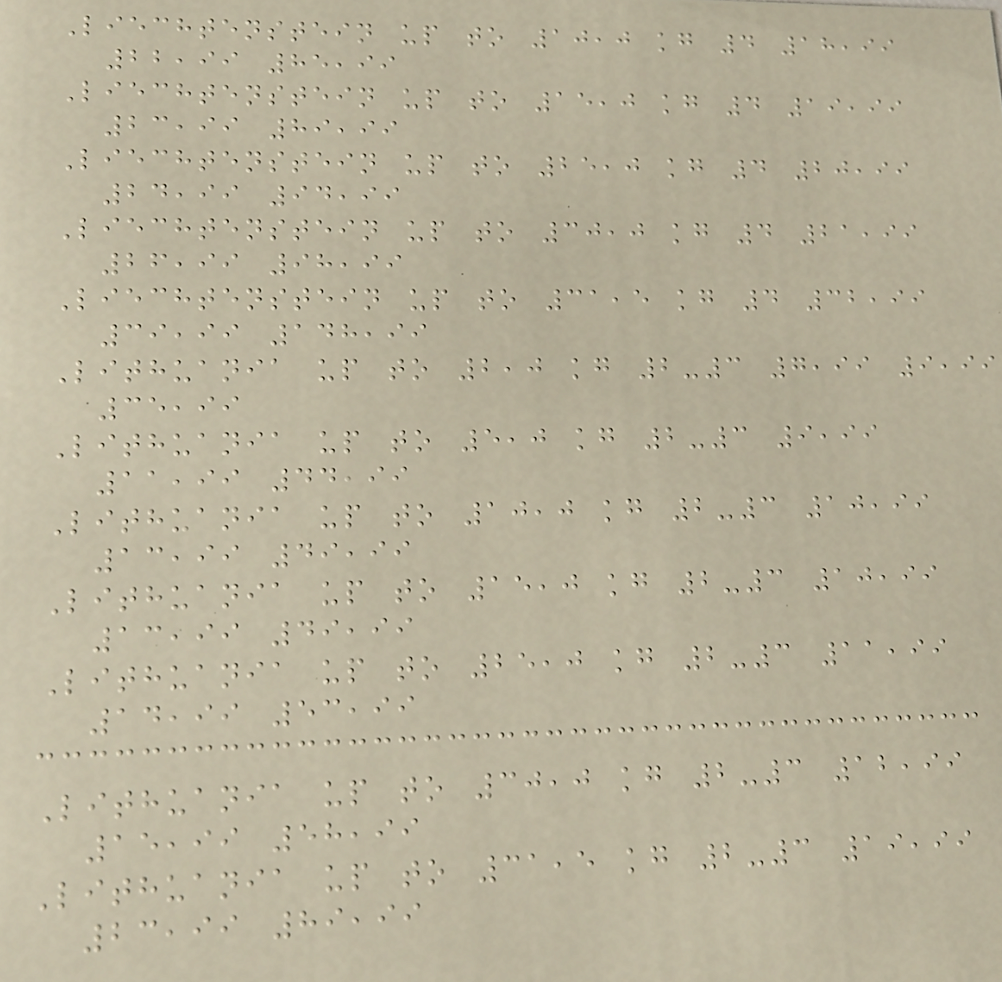Liechtenstein up to 10,0 kg 4 18,99
22,99 85,99
Liechtenstein up to 15,0 kg 4 19,99
23,99 89,99
Liechtenstein up to 25,0 kg 4 20,99
24,99 94,99
Liechtenstein up to 30,0 kg 4 21,99
26,99 98,99
Liechtenstein up to 31,5 kg 4 32,99
39,99 148,99
Lithuania up to 2,0 kg 2-3 7,99 9,99
35,99
Lithuania up to 5,0 kg 2-3 9,99
11,99 44,99
Lithuania up to 10,0 kg 2-3 10,99
13,99 49,99
Lithuania up to 15,0 kg 2-3 10,99
13,99 49,99
Lithuania up to 25,0 kg 2-3 11,99
14,99 53,99
Lithuania up to 30,0 kg 2-3 12,99
15,99 58,99
Lithuania up to 31,5 kg 2-3 19,99
23,99 89,99
